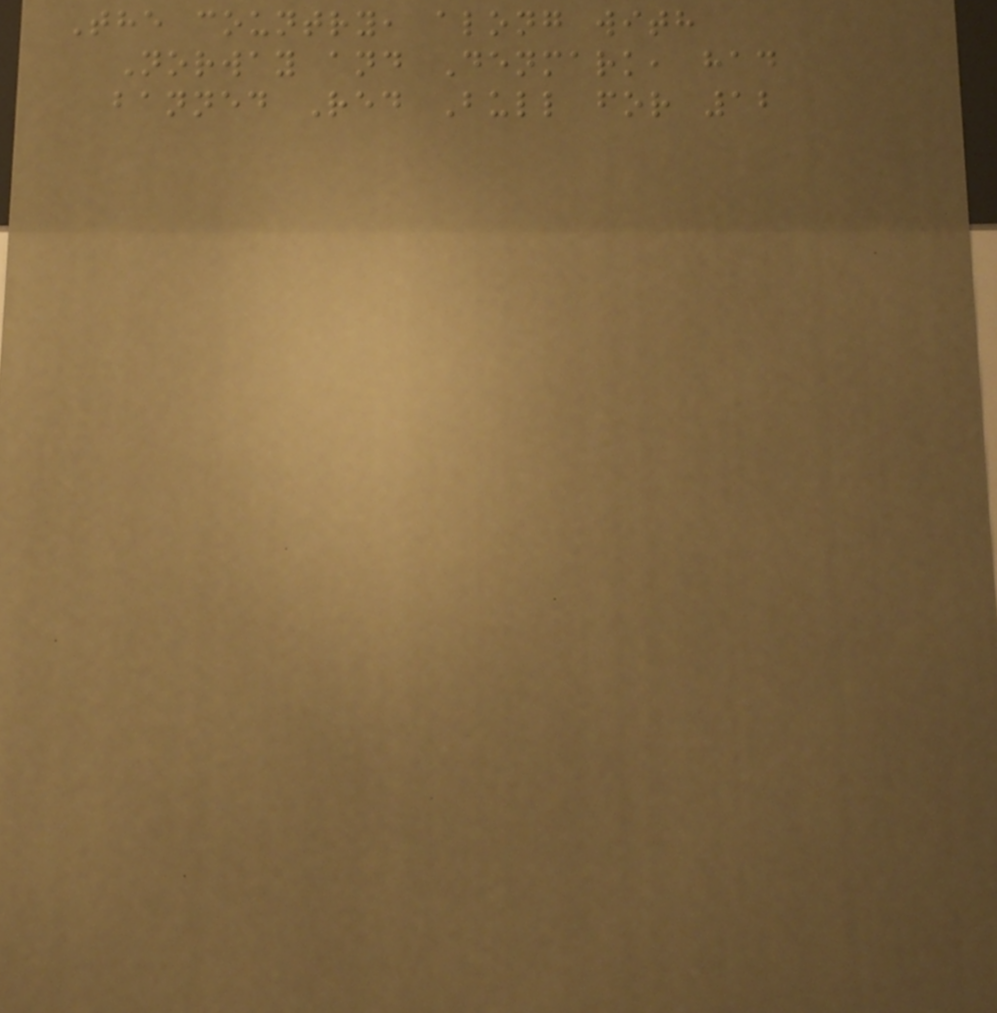The country, along with
Norway and Denmark, had
banned Red Bull for 12
